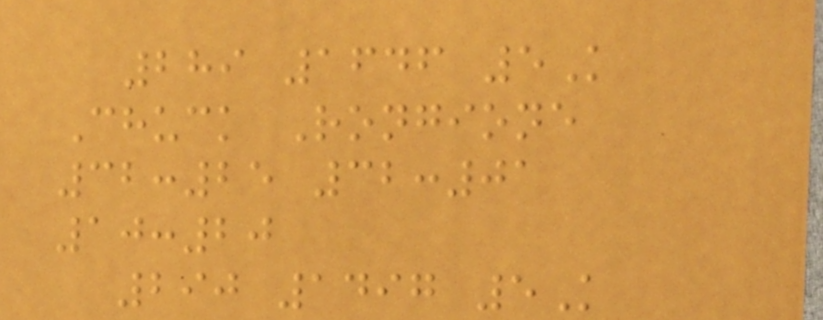289 1646 5K
Chuck Rongione
32:25 32:01
10:20
290 1497 5K
